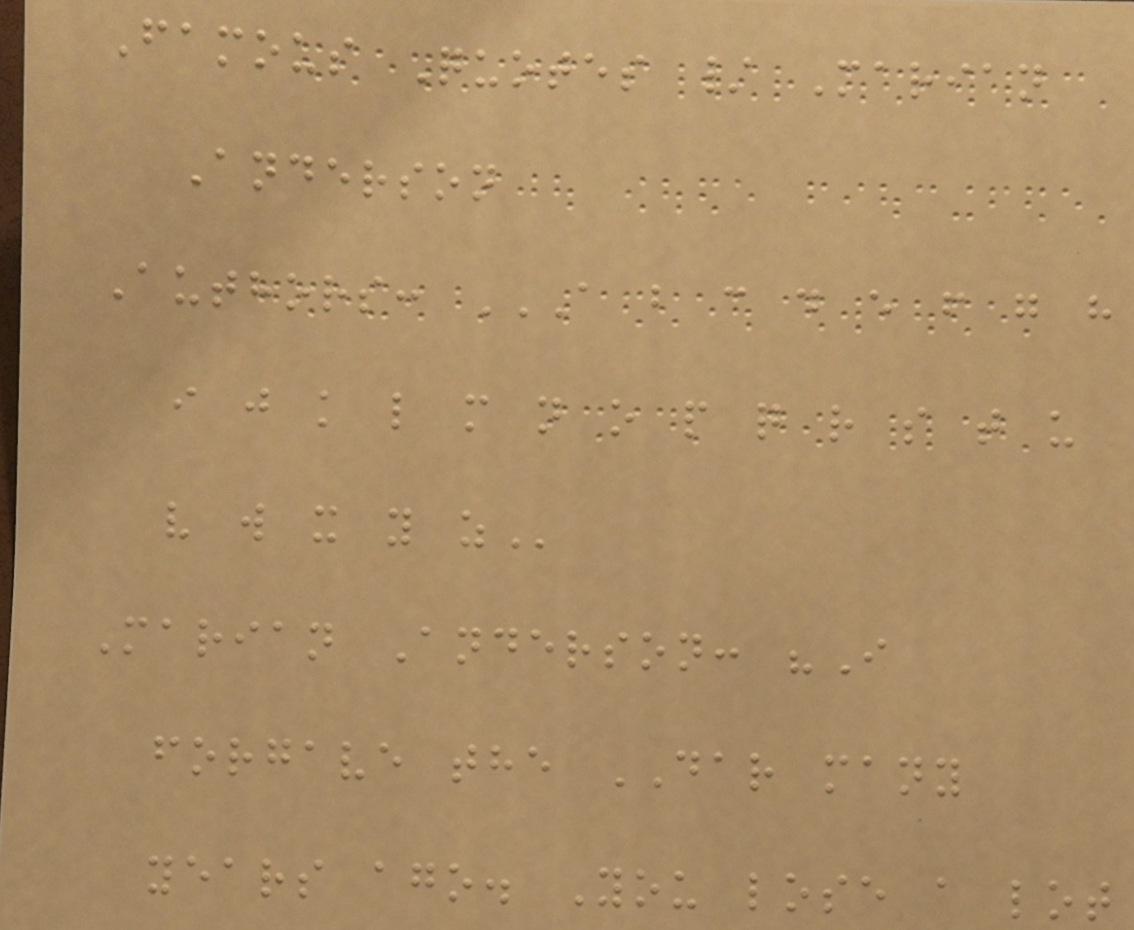Famous Quotes / Marian
Anderson
Authors: A B C D E F G H
I J K L M N O P Q R S T U
V W X Y Z
Marian Anderson: "I
forgave the DAR many
years ago. You lose a lot
